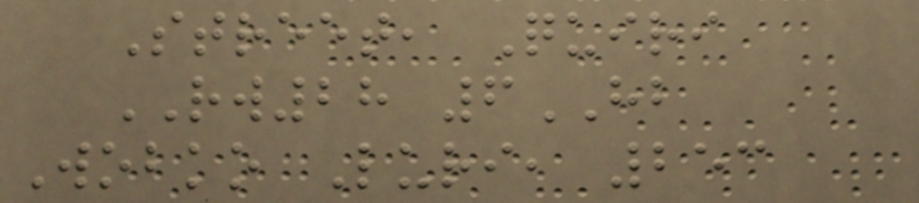Street, Quiri
RW28 6HB
Wobko Luri, 253
